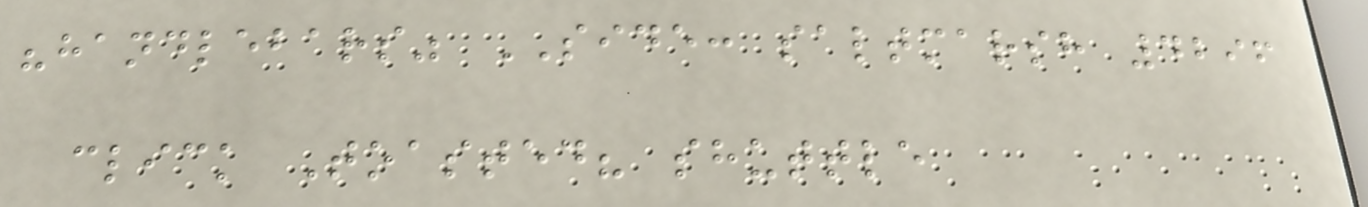"handlebars" SIDE: saltmarsh 4296
click Toasted? shuttle
